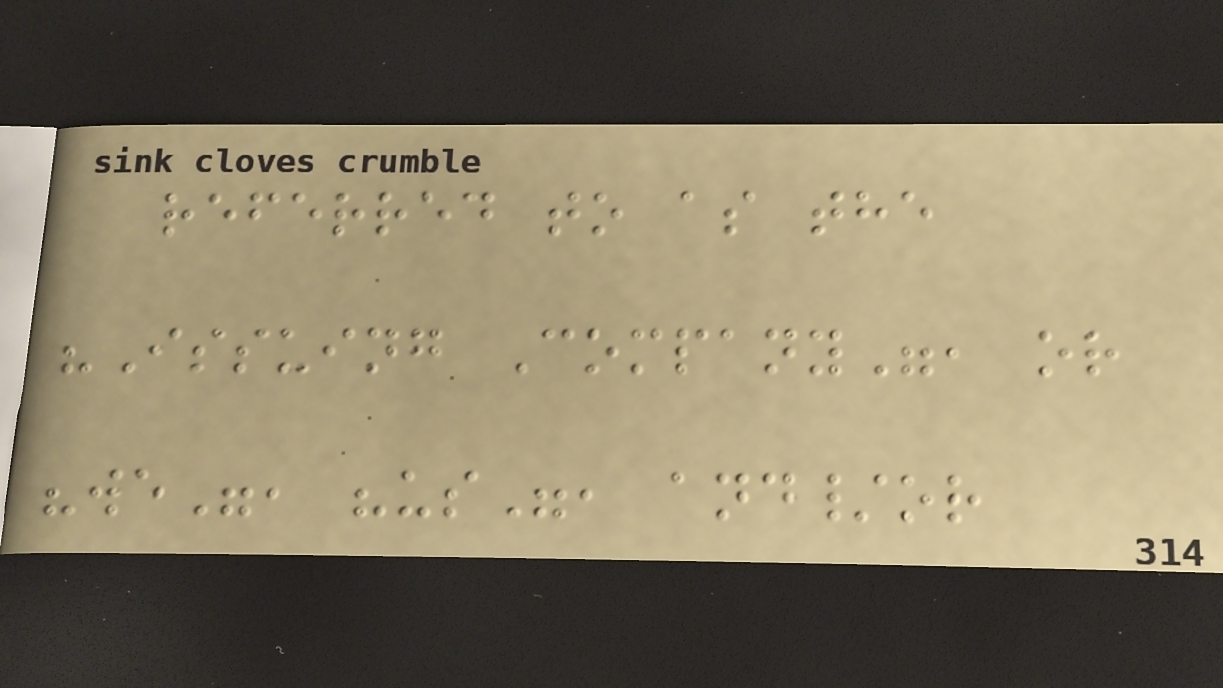referred to as the
"Issuing Company", or
"we", "us", and/or
